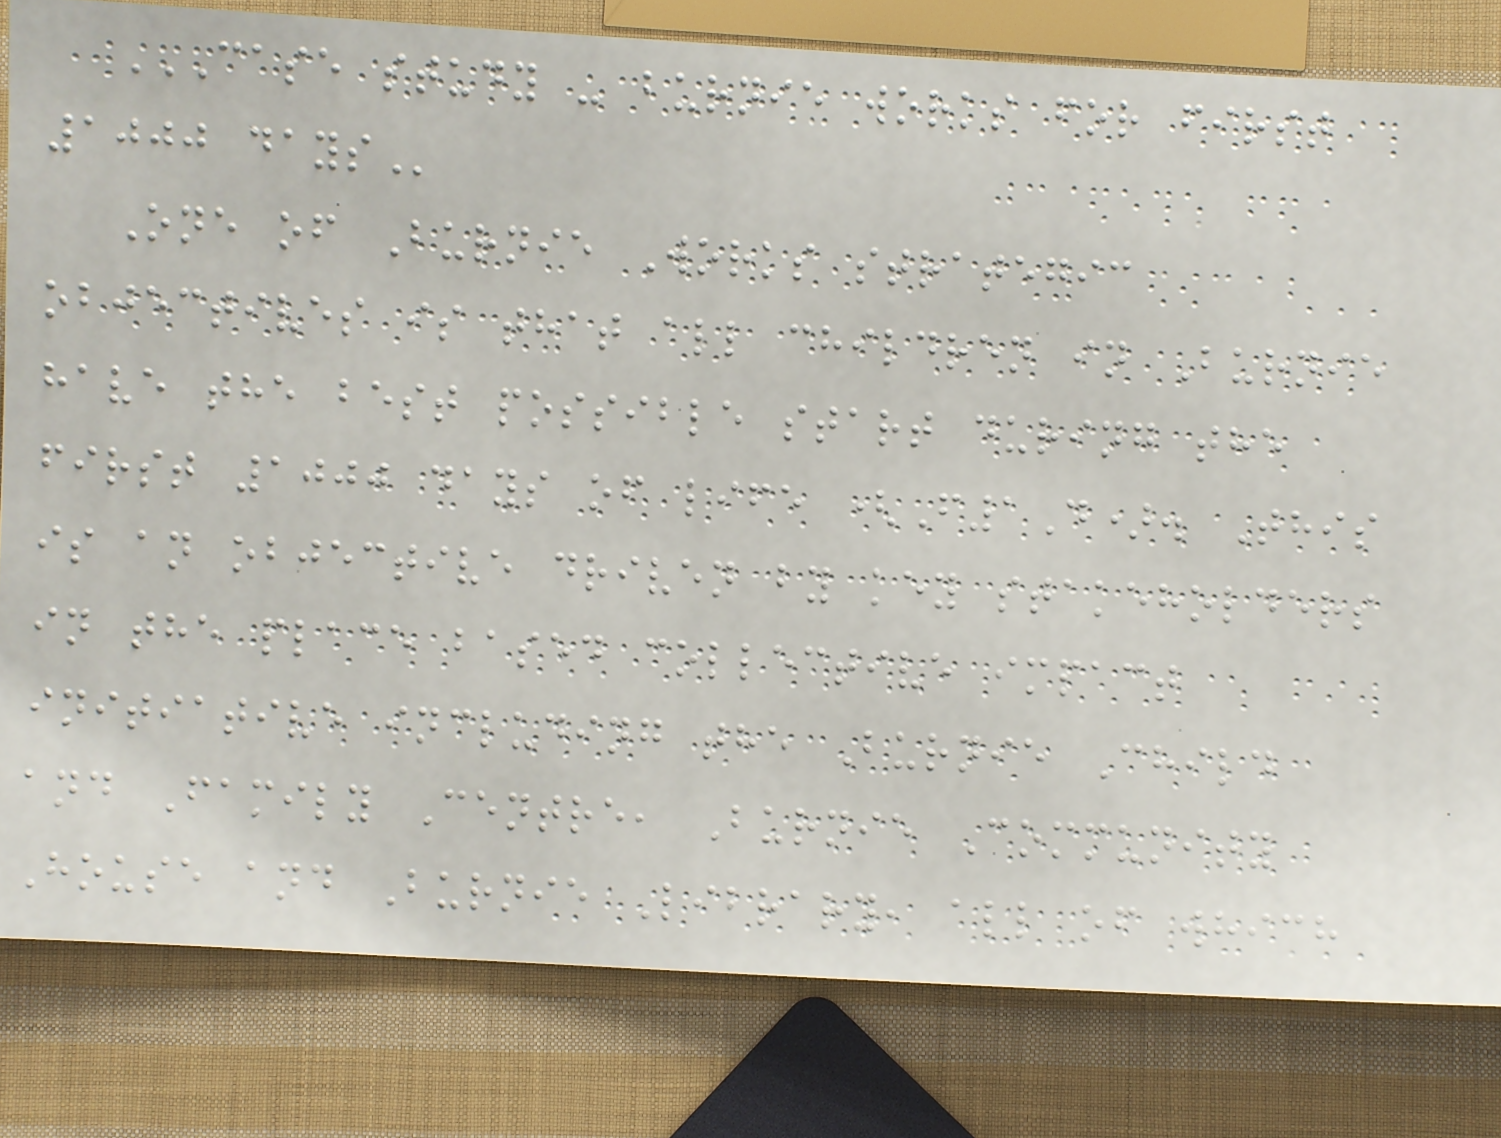CASE STUDY - BURNIE WORKS FOR FIRST
1000 DAYS
One of Burnie Works strategic
objectives is that all children in Burnie
have the best possible start during the
first 1000 days of life (F1D). This
is an objective driven by key stakeholders
in the place based collective impact
initiative including the Burnie Child
and Family Centre, Burnie Community
House and Burnie Library, all of which
